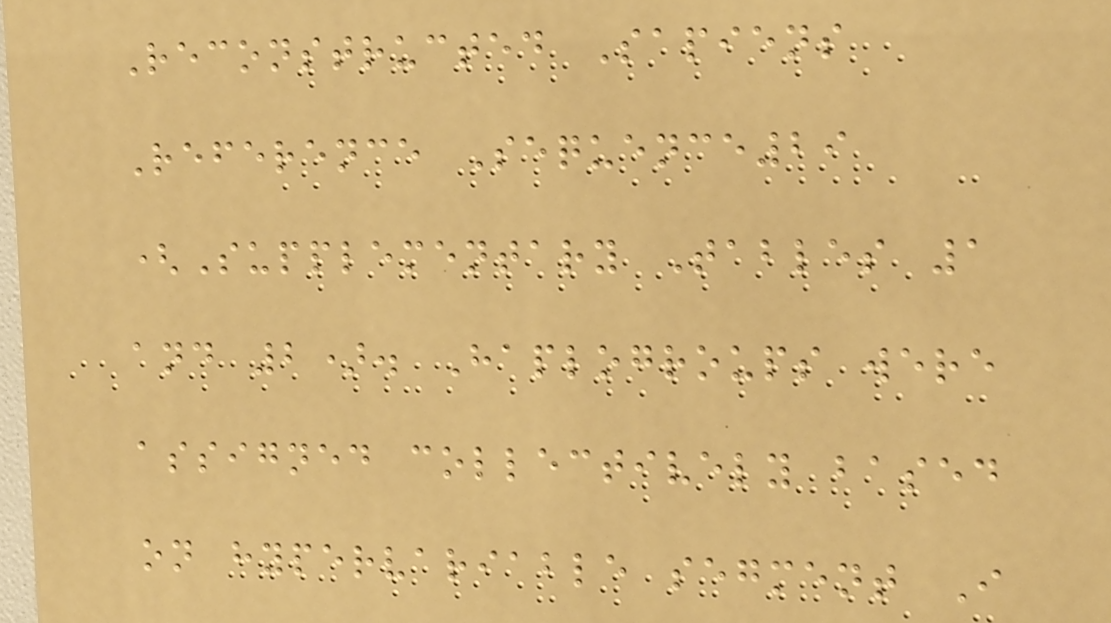Reconstructed Sapiens
Reference Sequence29
(Supplementary Tables 1
and 2). Haplogroups were
assigned collectively based
on hypervariable segment I
